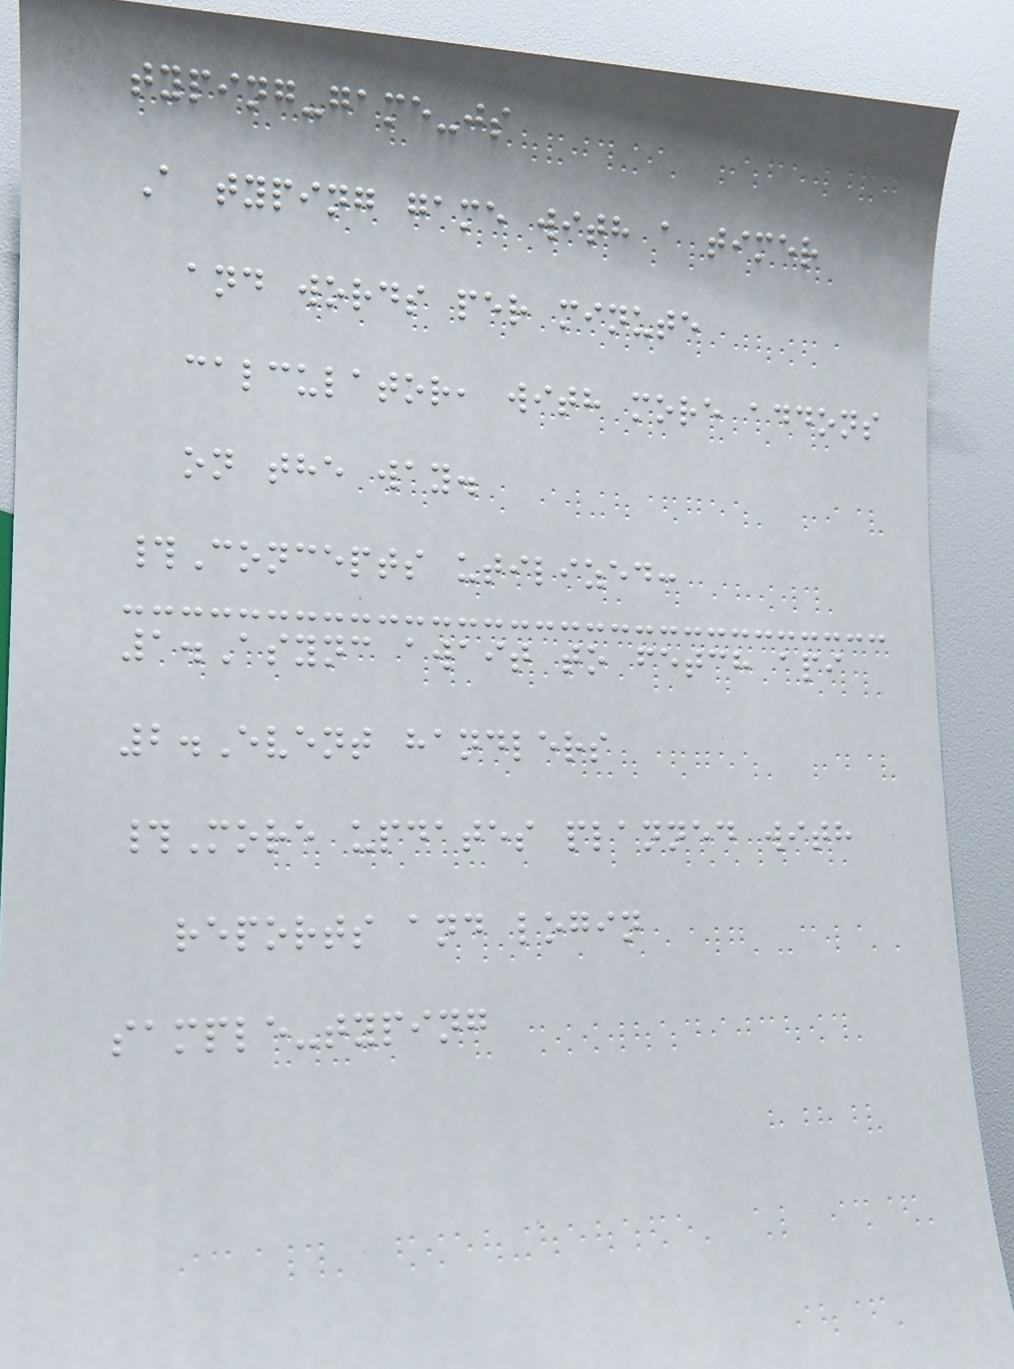typing-game-js
A typing game with a timer
and words per minute
calculator, with more addons
on the way.
#Concepts utilized:
1.Async await to fetch api
2.Event handlers
#More updates planned with
reports and login
sample-typing
